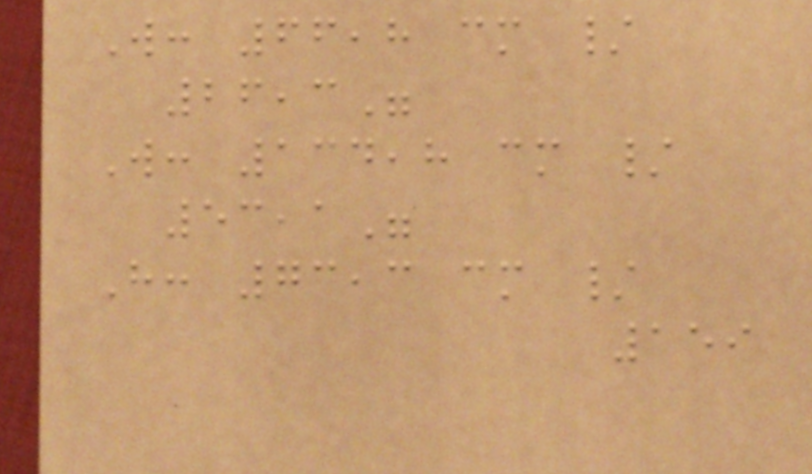W: 66,8 cm /
26,3"
W: 134,8 cm /
53,1"
H: 73,3 cm /
159
